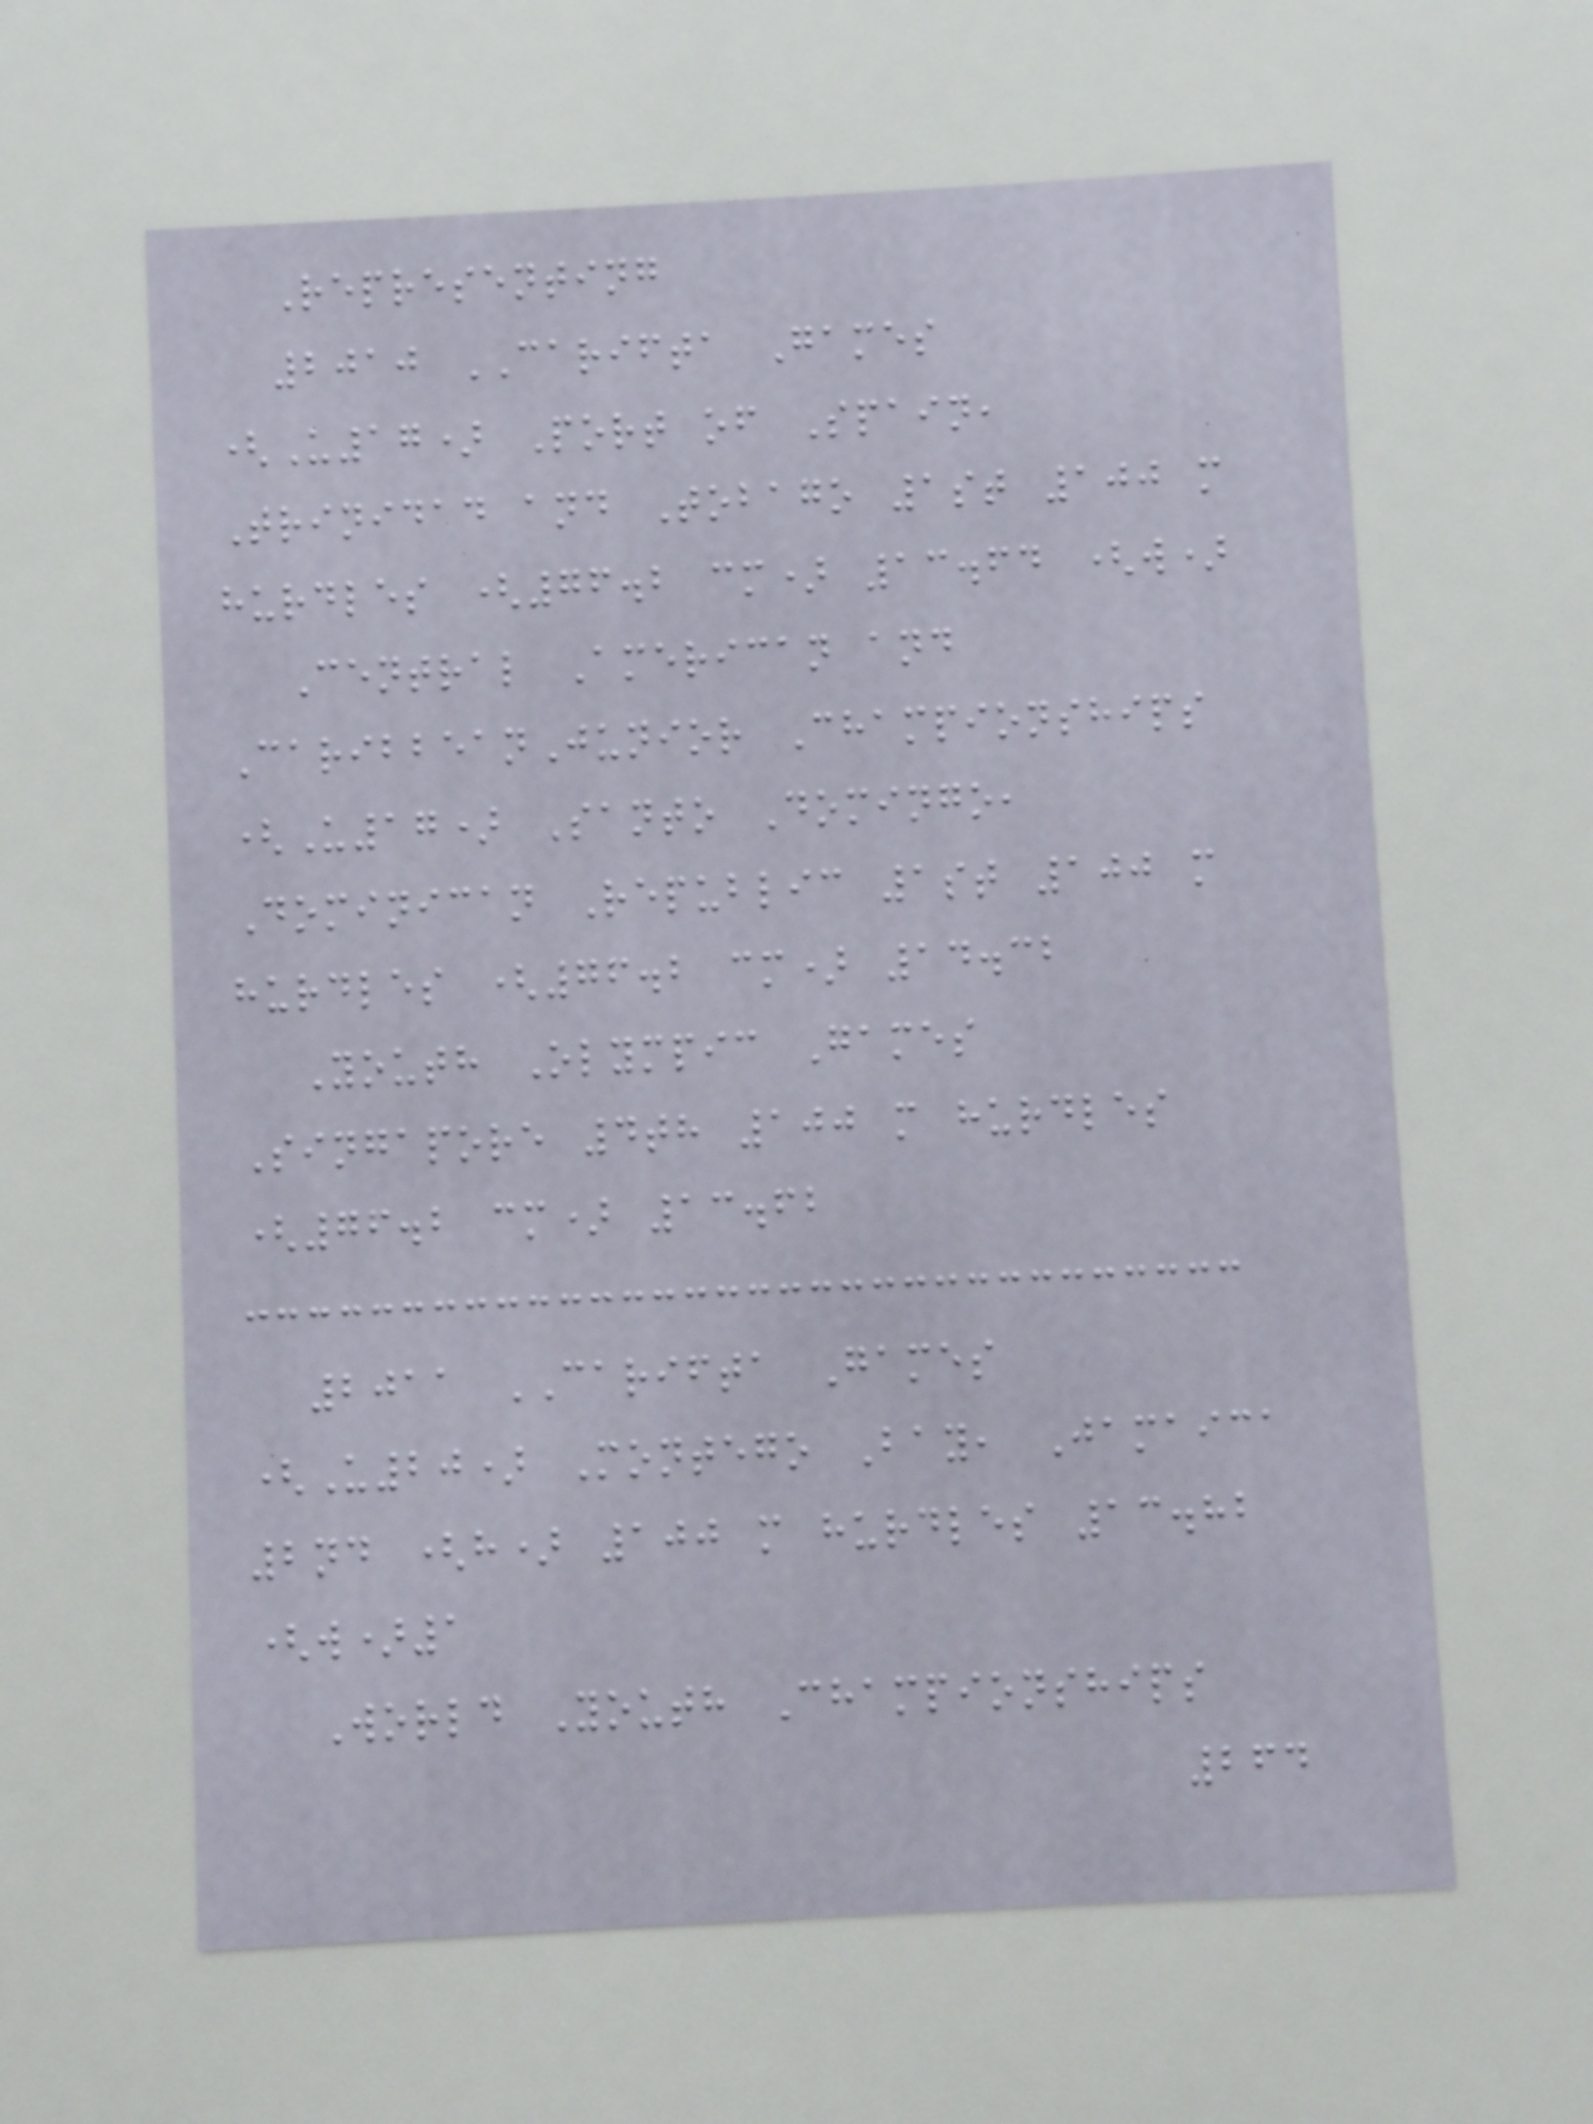Representing
2010 CARIFTA Games
(U17) Port of Spain,
Trinidad and Tobago 1st 100 m
hurdles (76.2 cm) 13.64 (w)
Central American and
CaribbeanJunior Championships
(U17) Santo Domingo,
Dominican Republic 1st 100 m
hurdles (76.2 cm) 14.32
Youth Olympic Games
Singapore 4th 100 m hurdles
(76.2 cm) 13.62
2011 CARIFTA Games
(U20) Montego Bay, Jamaica
2nd (h) 100 m hurdles 13.82
(w)1
World Youth Championships
264
